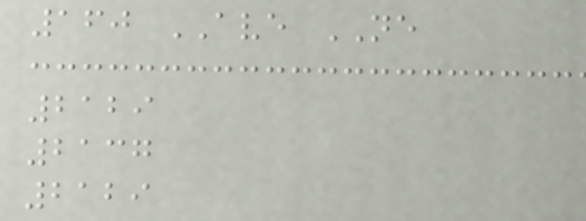160 AVE NE
2129
2137
2129
